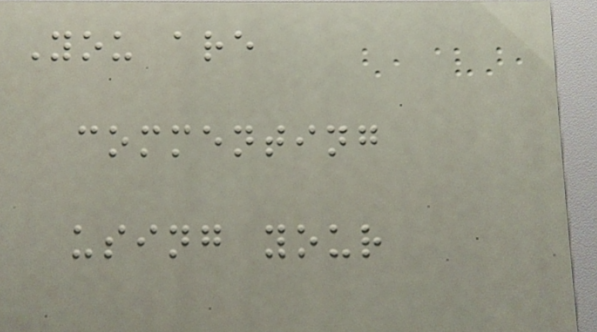You are
commenting
using your
